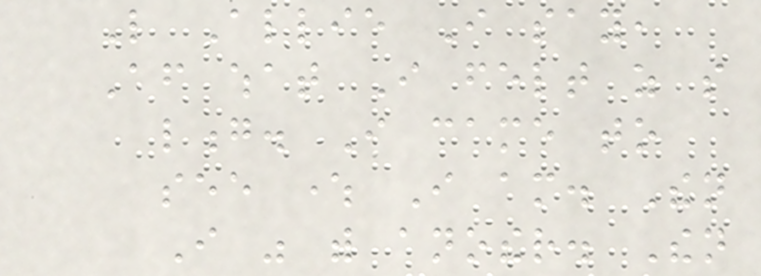Like Allie I say,
After what I felt as so
long. I came to
see where I am. Then
I was with another. Then
